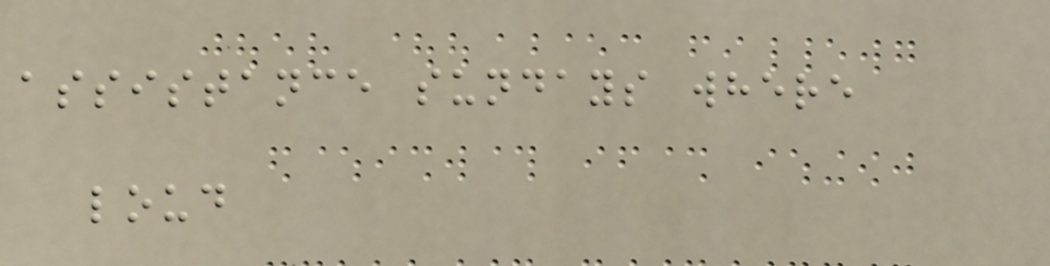assistance sundays where
loud
